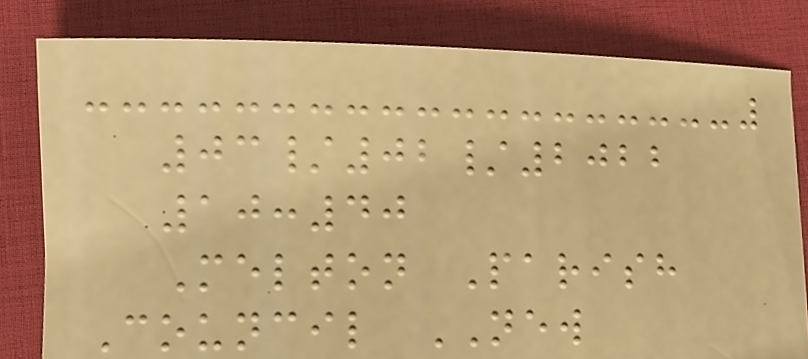03/02/2022
10:40
Melton Parish
Council NEW
